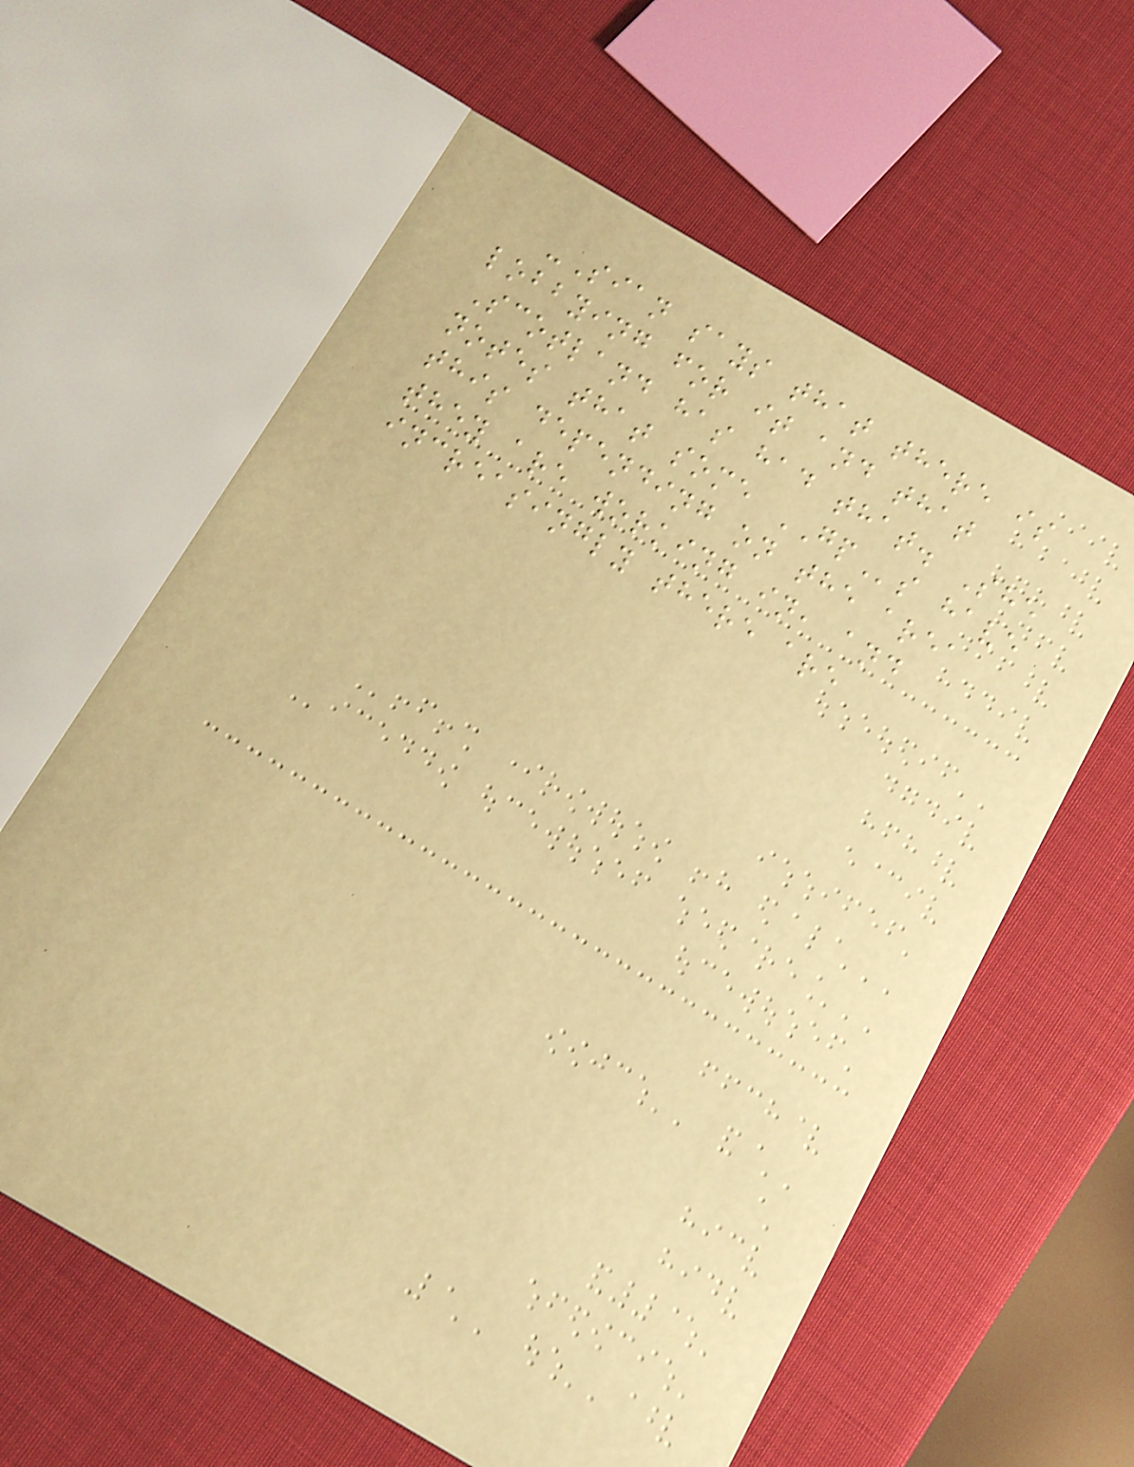-Sian says that there is
lobbying for it and that
Scotland has had that. She
notes that some GPs have
this depending on the area
they are working in, and
increasingly there are
